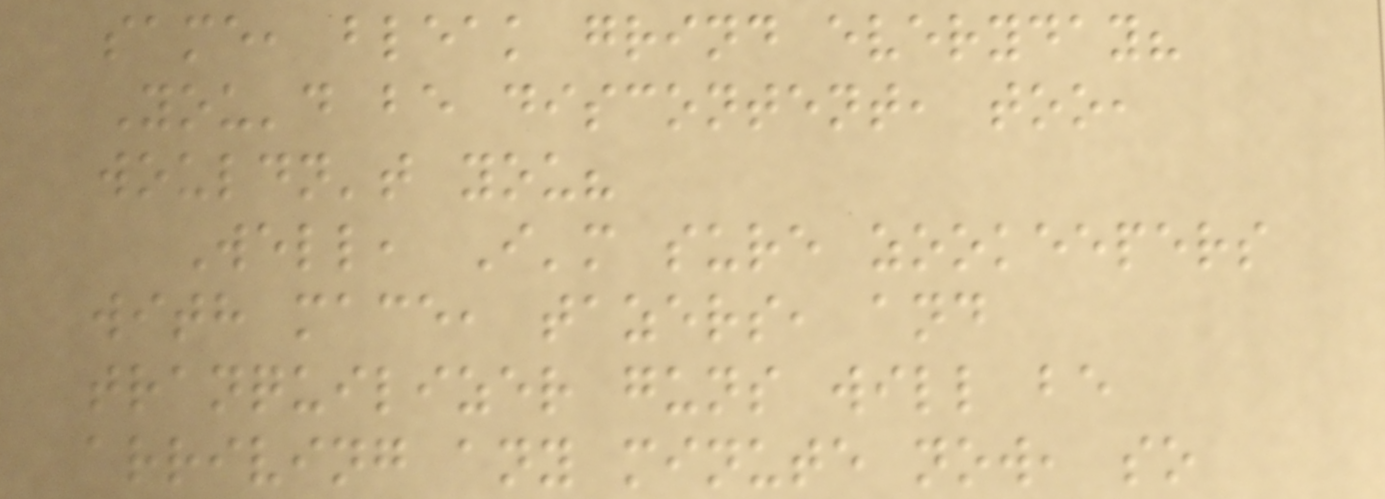same, bleak grind everyday?
You'd be discontent, too,
wouldn't you?
Well, I'm sure zookeepers
with mace, tazers, and
tranquilizer guns will be
arriving any minute now, so
